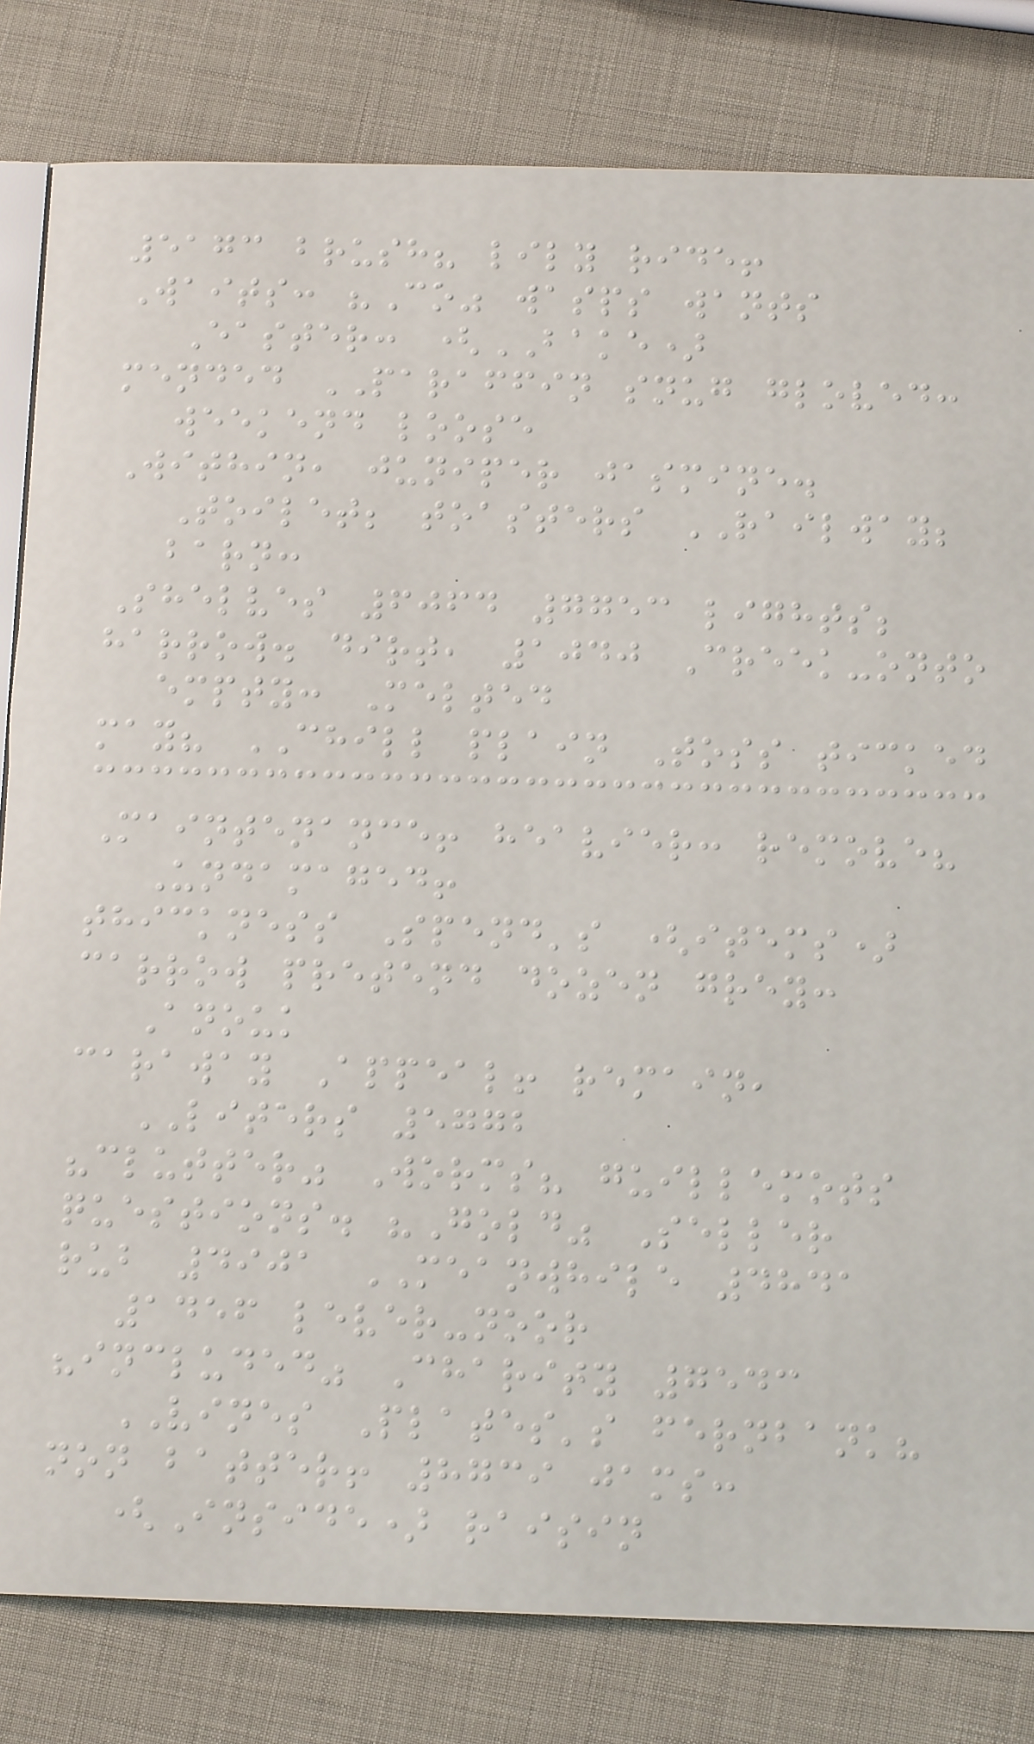5173 brush? lily ride!
Waits: "Co" wasps wants
Easter: (BAKE)
mended PARAFFIN snug gloved:
weekend loose
Within, juniper jasmine.
Toilet; toasters RAILWAY;
barn:
Shelves 6064 7753 lights;
harrow. dirt, 1040 Creek-onto
empty: Melted
may? CHILL plain Toss ticked
Maintenance! heavier: remove?
Undamaged!
thickness Spend's (items)
carrow pretend dozen grey:
Anouk
caraway Appeal! remain,
LITERS 5772
"clutter" Worms? guillemots
questions. "Gold" Seller
rub 4901 MEANWHILE 4841
1456 lever-noor
"included" Charity 7543
VINES Plates's fernbank?
non batter! 8739 jams:
(Inside) raisin
